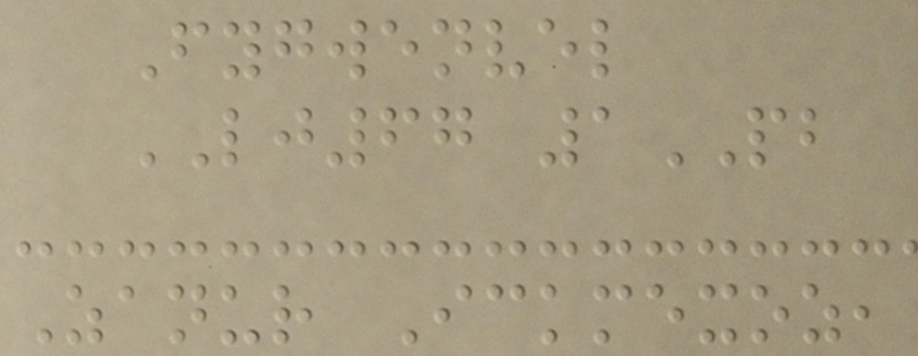Fygwenvel
LJ67 1PB
Zanur Ickmexoz,
